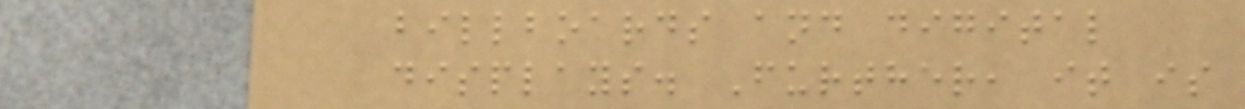billboards and digital
displays. Further, it is
